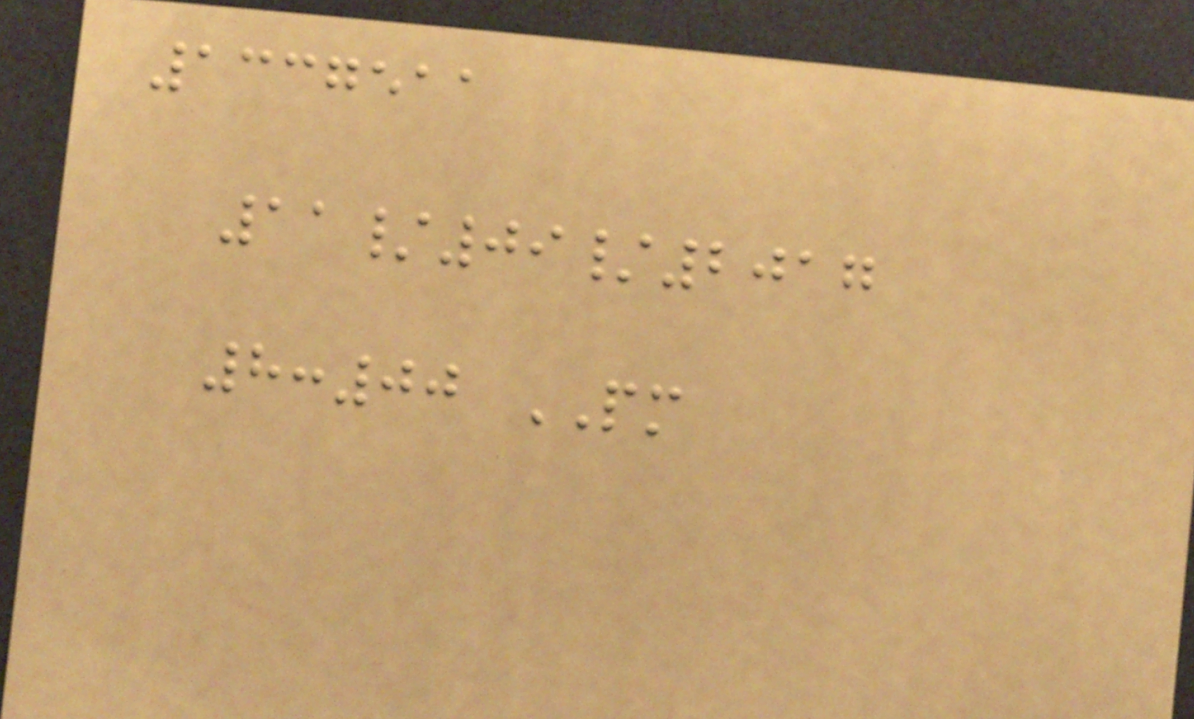1337511
11/09/2017
8:00 PM
